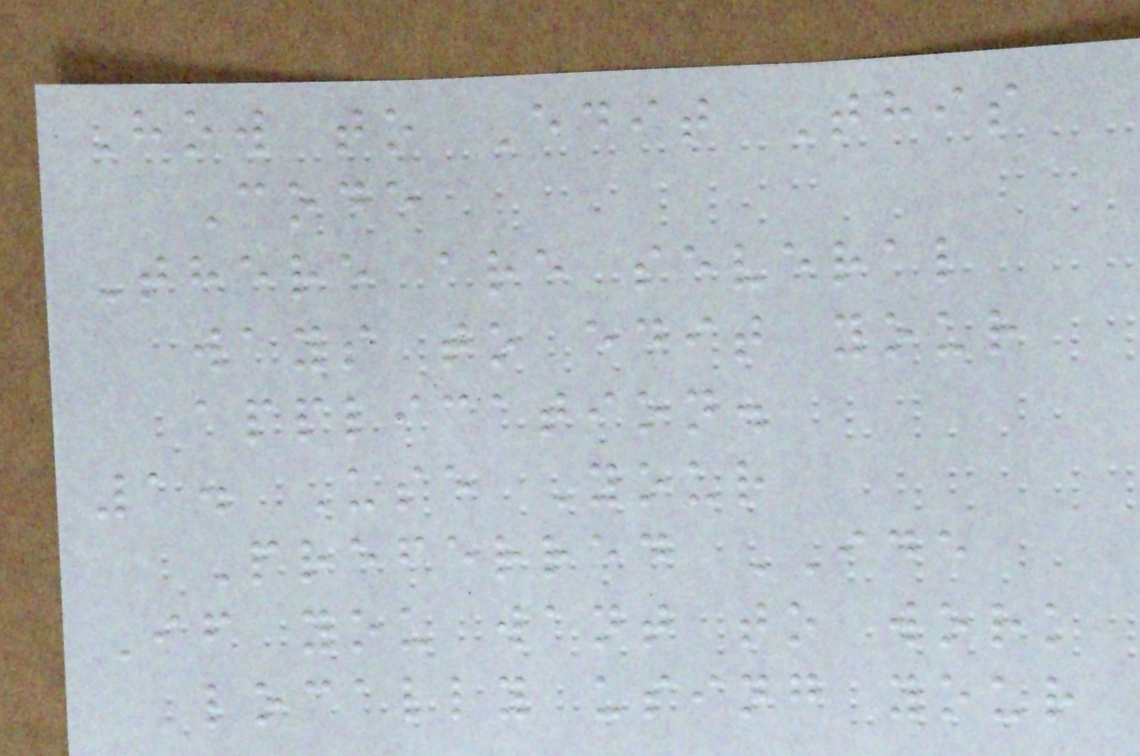How to Edit This
Code
There are several
ways to edit your
application.
1. Use Your
Preferred IDE
If you want to work
locally using your
